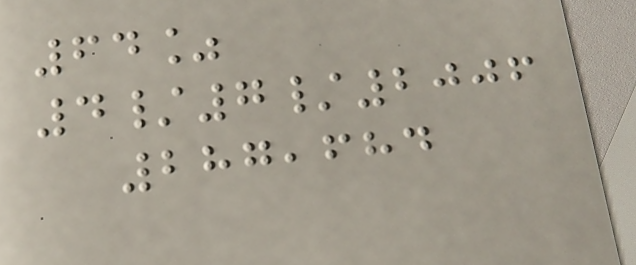64%
4/7/2006
287,684
